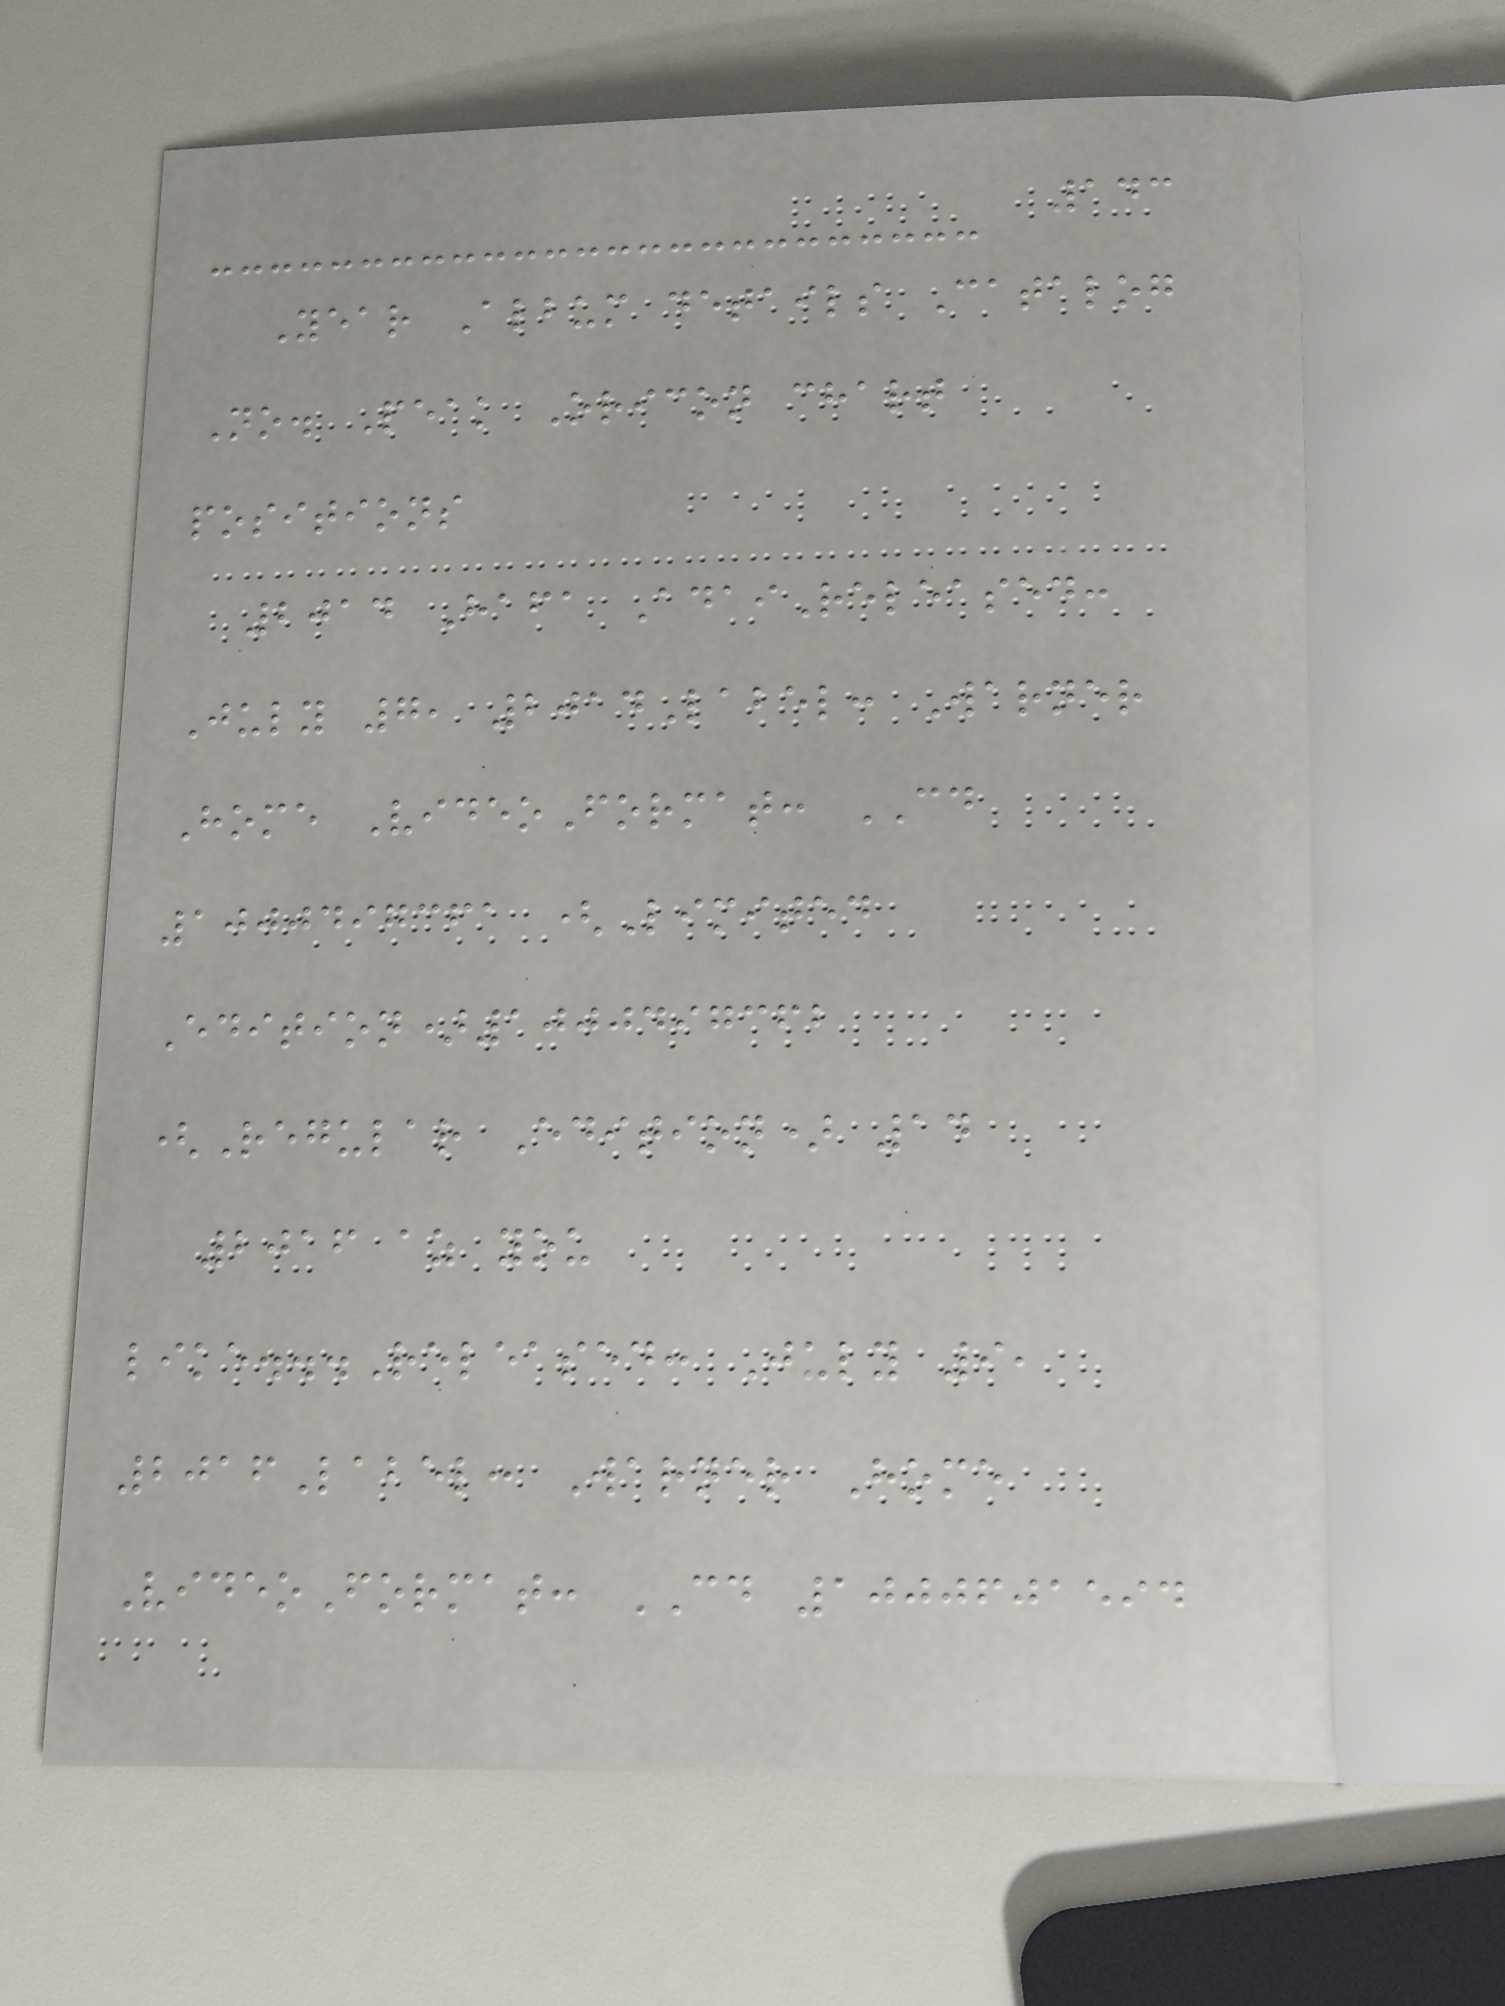143
Year Album details Catalog
No. Peak Oricon chart
positions
2014 Hafa AdaiReleased:
July 7, 2014Label: Warner
Home VideoFormat: CD
1000497361 (Limited
Edition)1000497362
(Regular Edition) 14
2016 az you
like...Released: July 9,
2016Label: Warner Home
VideoFormat: CD 1000601594
